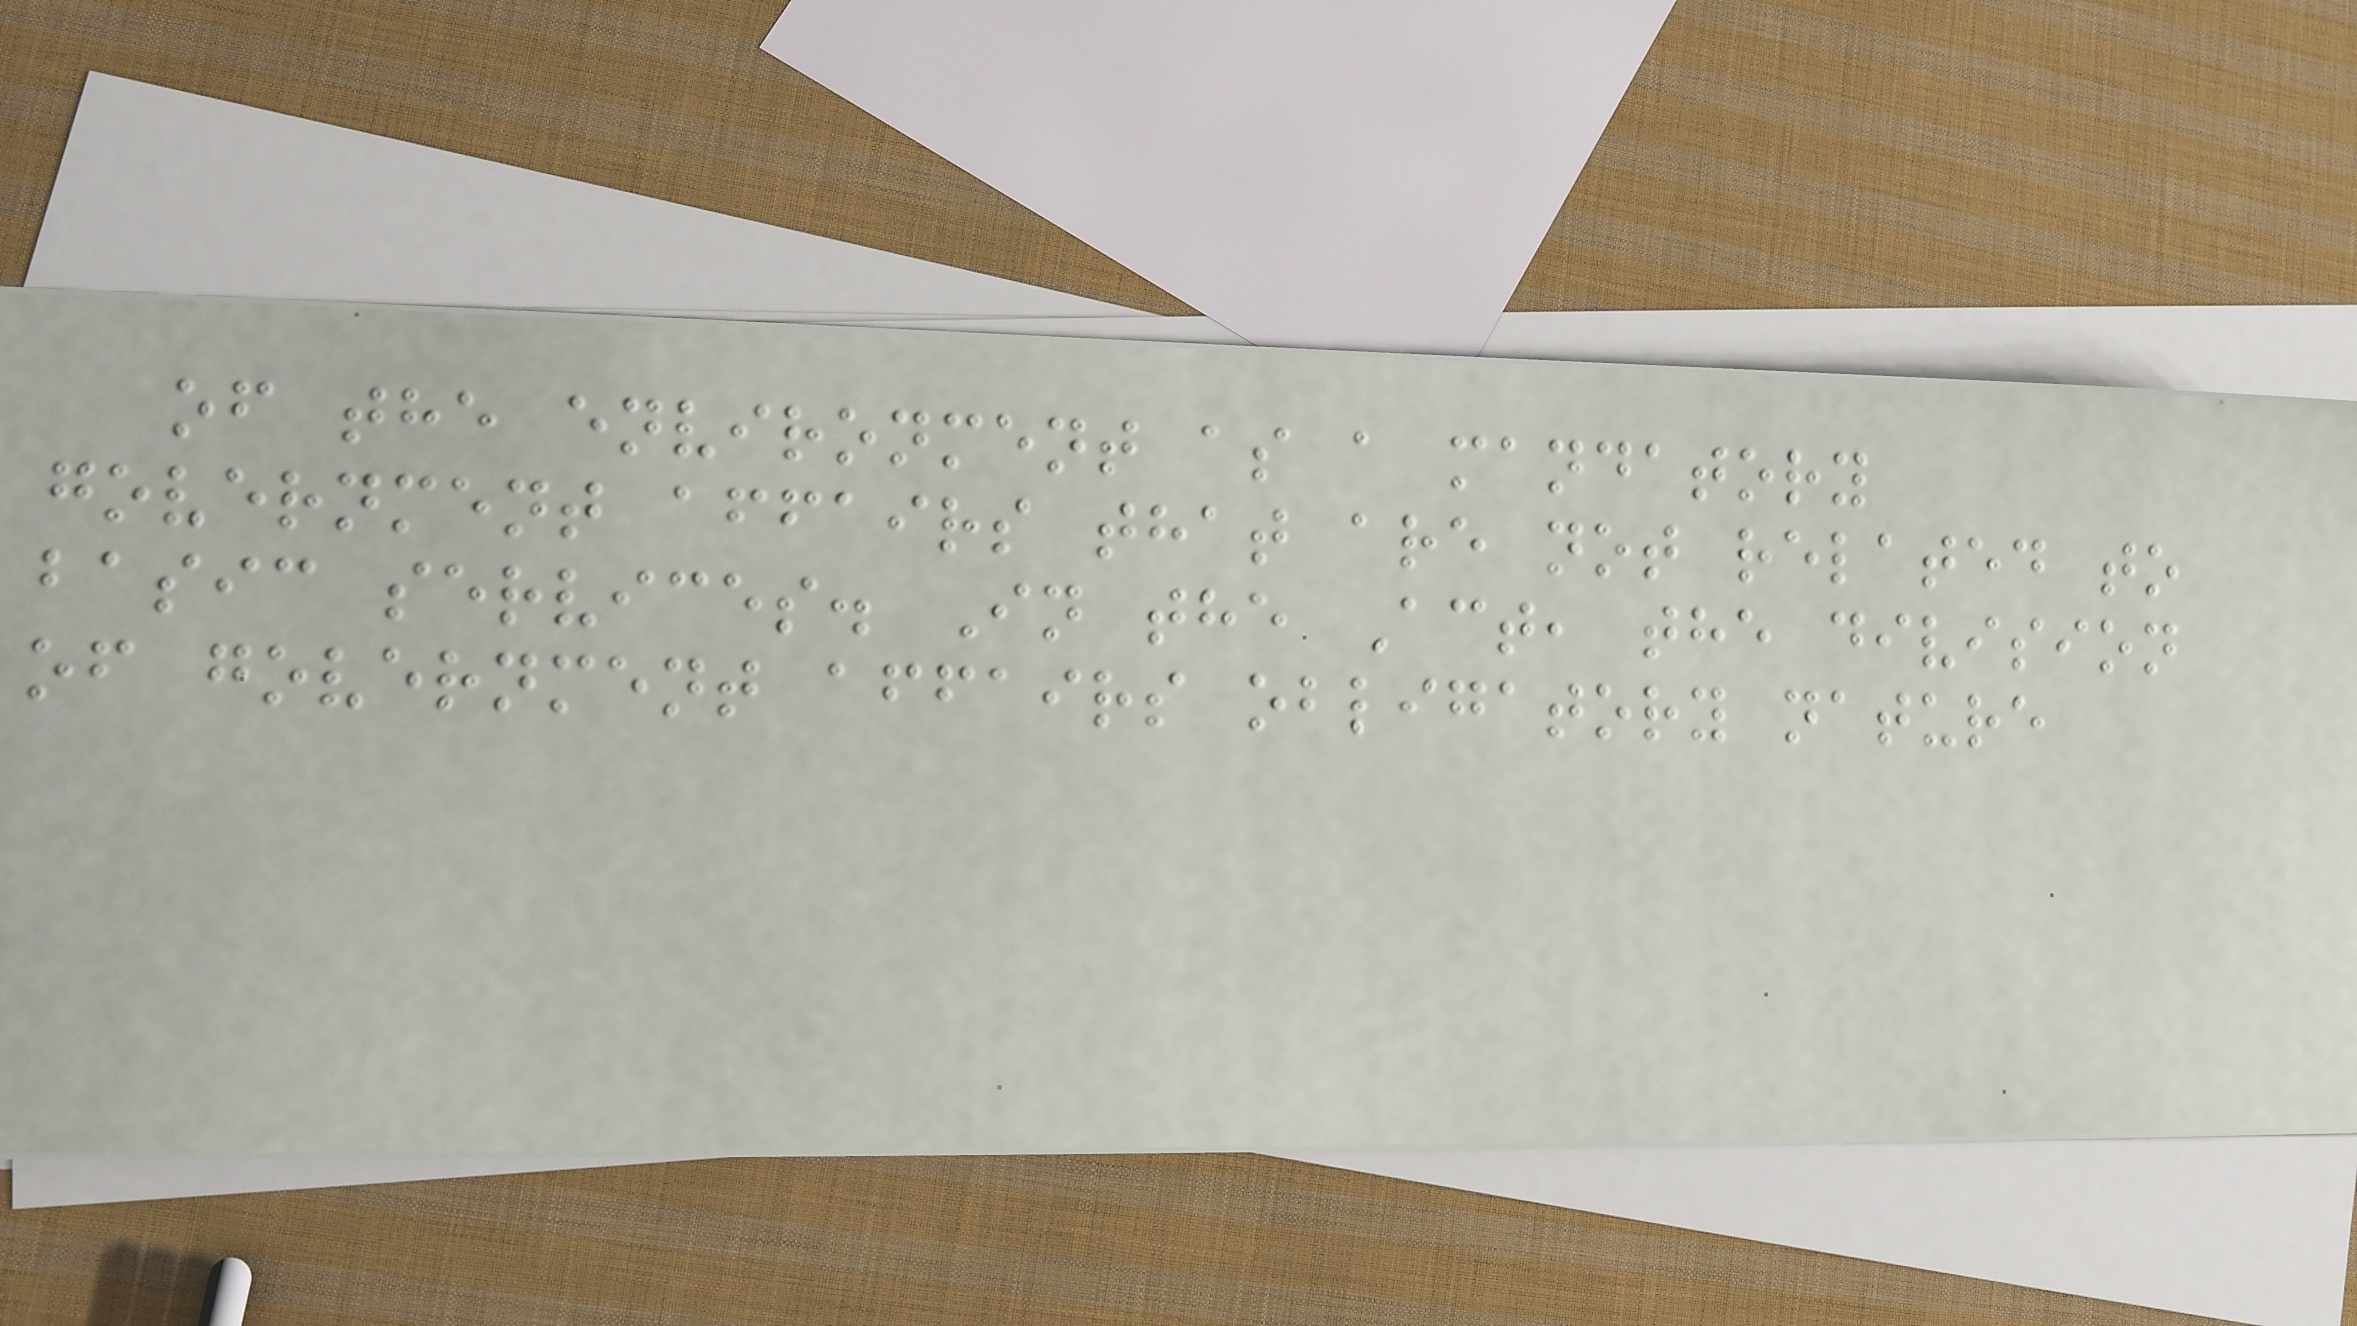of the environment as a mandatory
government affairs that are not related to
basic services. In the Act, the division
of government affairs obligatory nature
